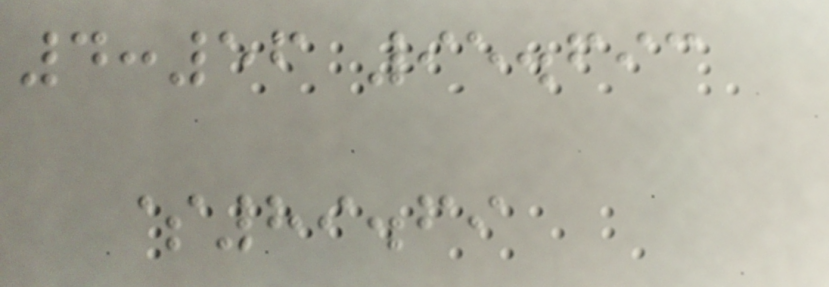4:56 95.693
$89.69
